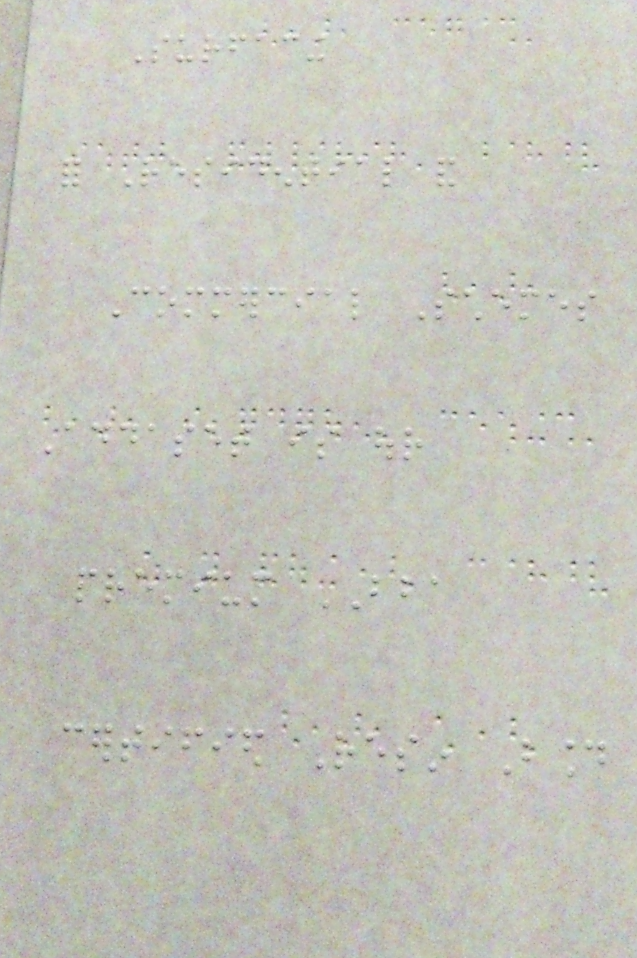Surfacing
for Residential and
Commercial Schemes
Addaset is our
premium BBA
certified Resin Bound
